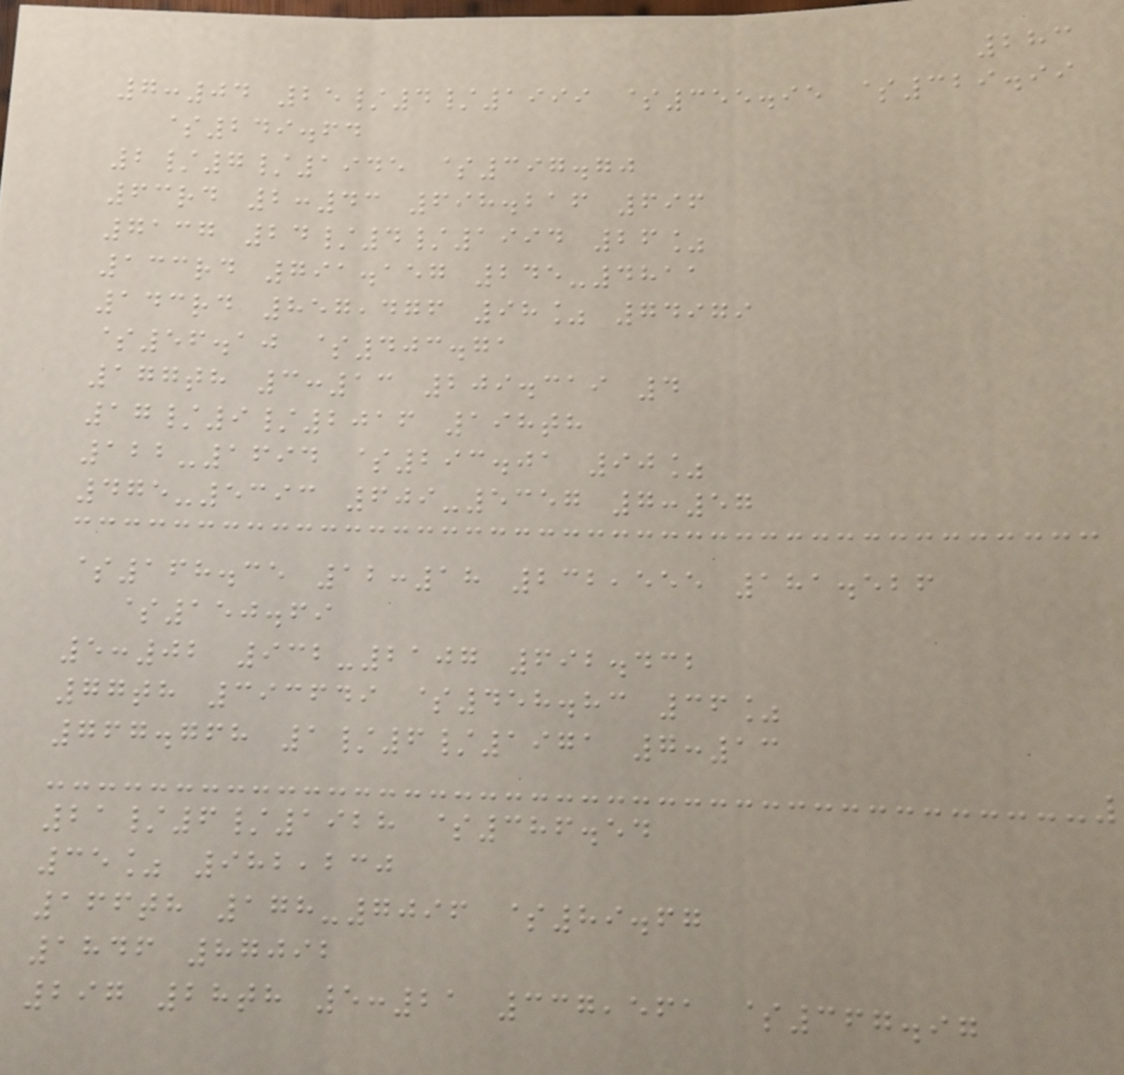283
7:04 25/4/1999 $355.95 $329.99
$249.64
2/7/1945 $397.70
63rd 2:43 698.216 696
7137 24/4/1994 26%
133rd 791.157 245-4811
143rd 857,476 98% 74979
$56.10 $403.71
177th 3:13 209.319 4
17/9/2016 198th
122-1694 $293.01 90%
475-5393 609-5357 7:57
$168.35 12:18 232,555 181.526
$150.69
5:02 932-2107 692.432
77th 393649 $458.83 36%
767.768 1/6/1971 7:13
21/6/1928 $386.54
35% 982,230
166th 178-7096 $89.67
1846 87092
297 28th 5:21 337,561 $367.97
